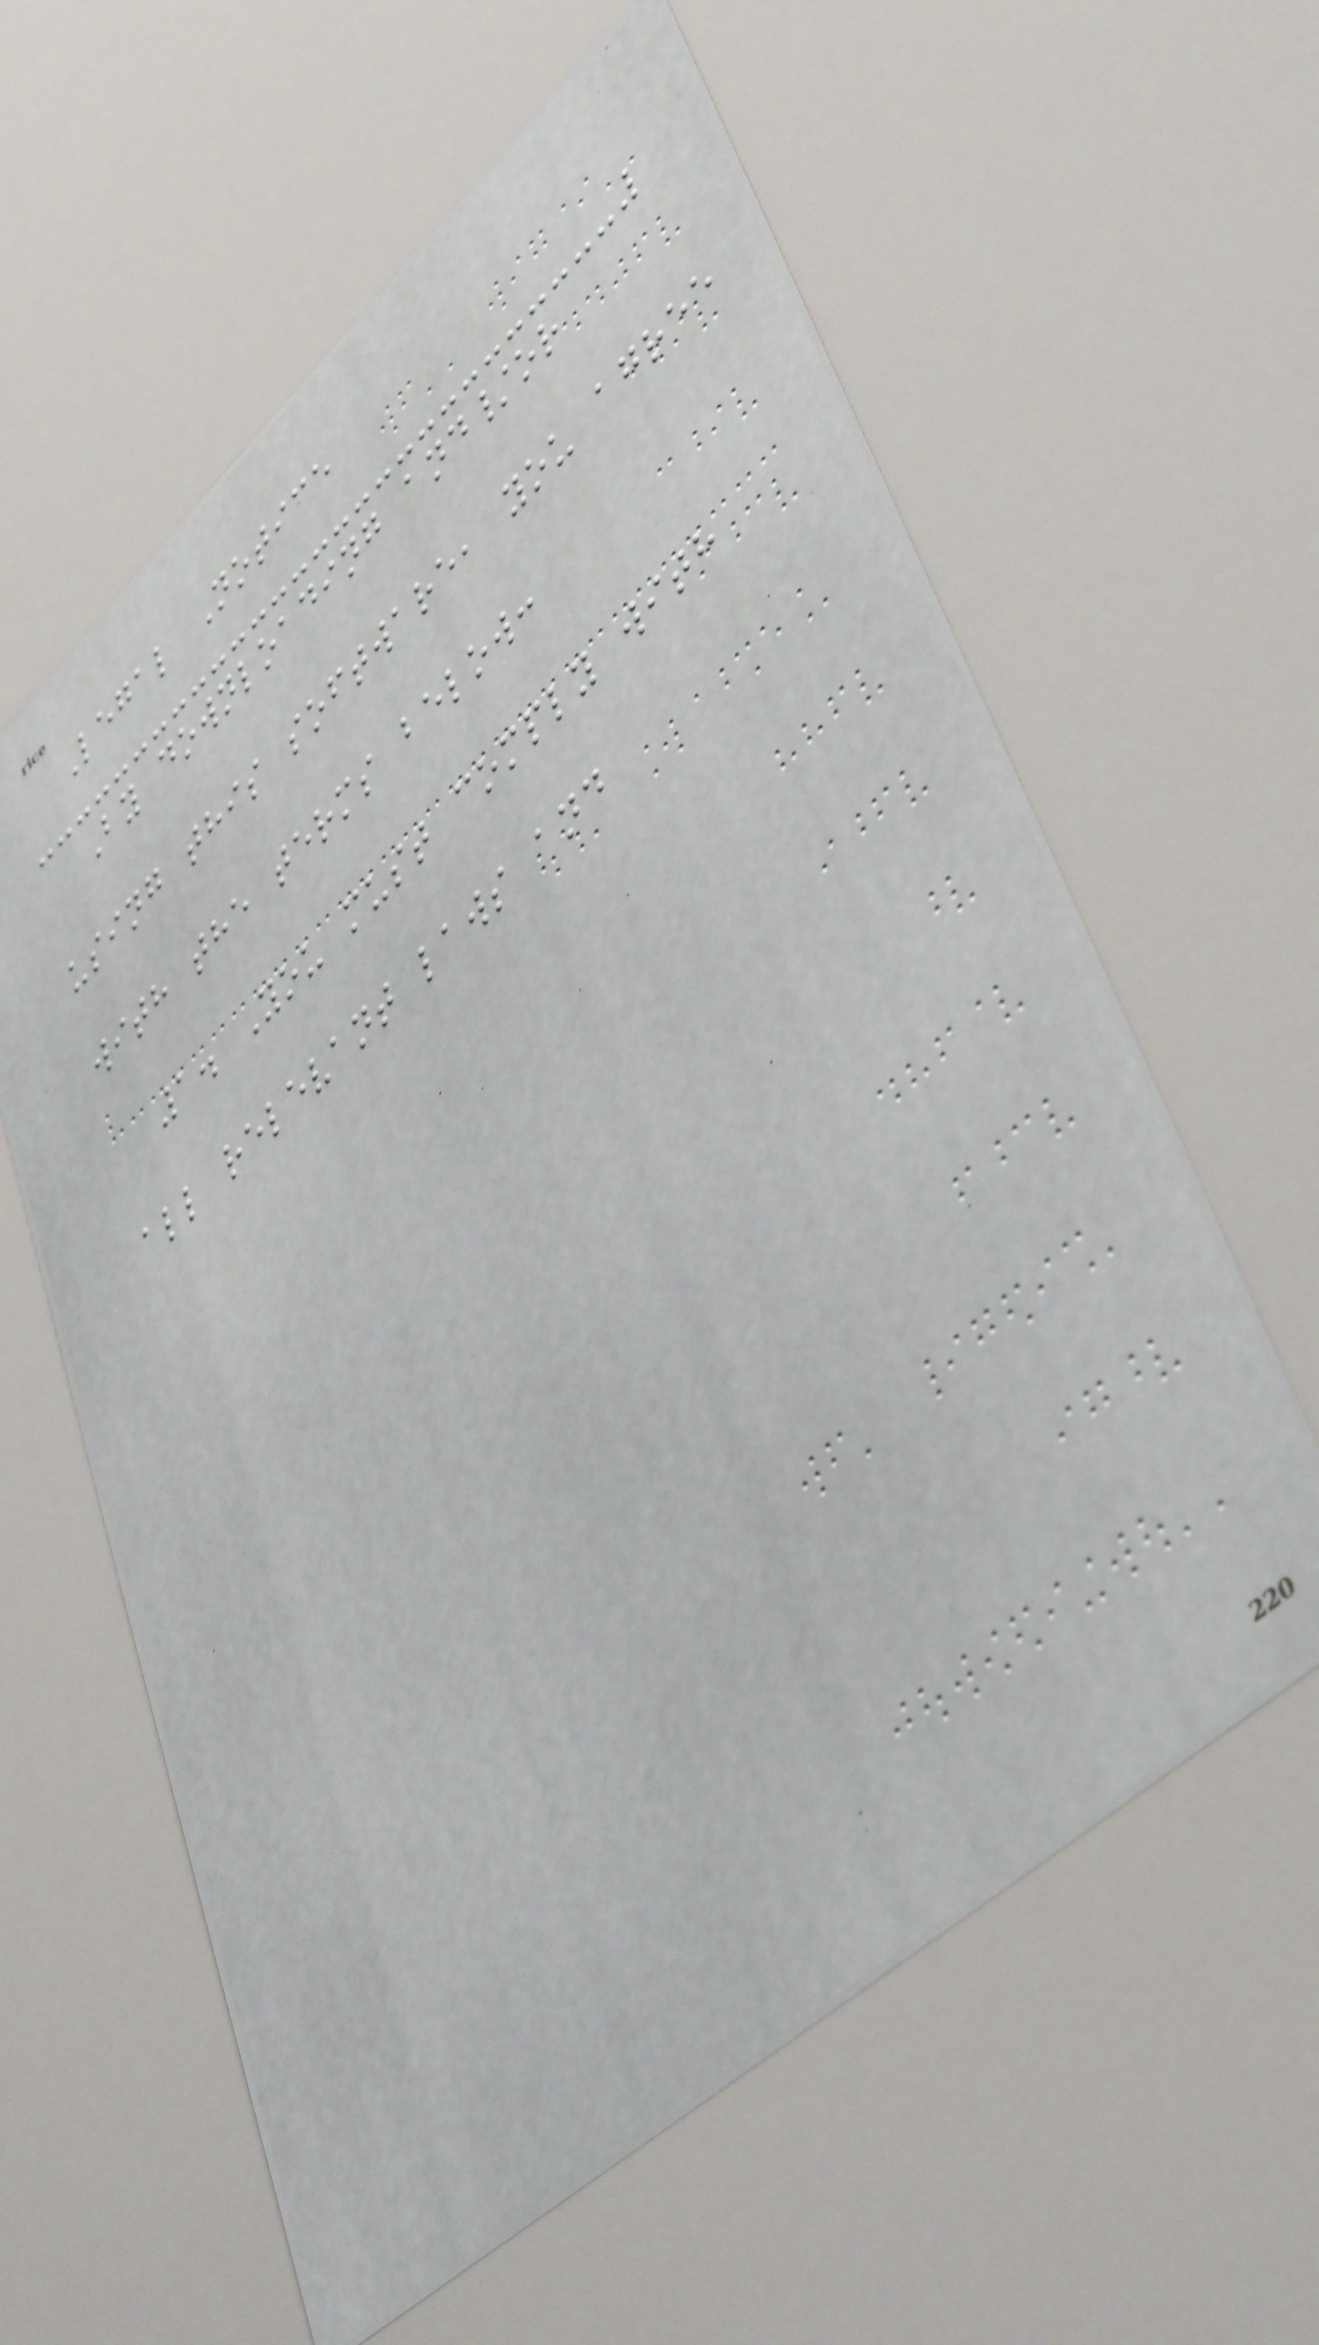Legal Notice
By downloading and/or
using this software, you agree
with the terms below:
1. You must comply with
all relevant laws and
